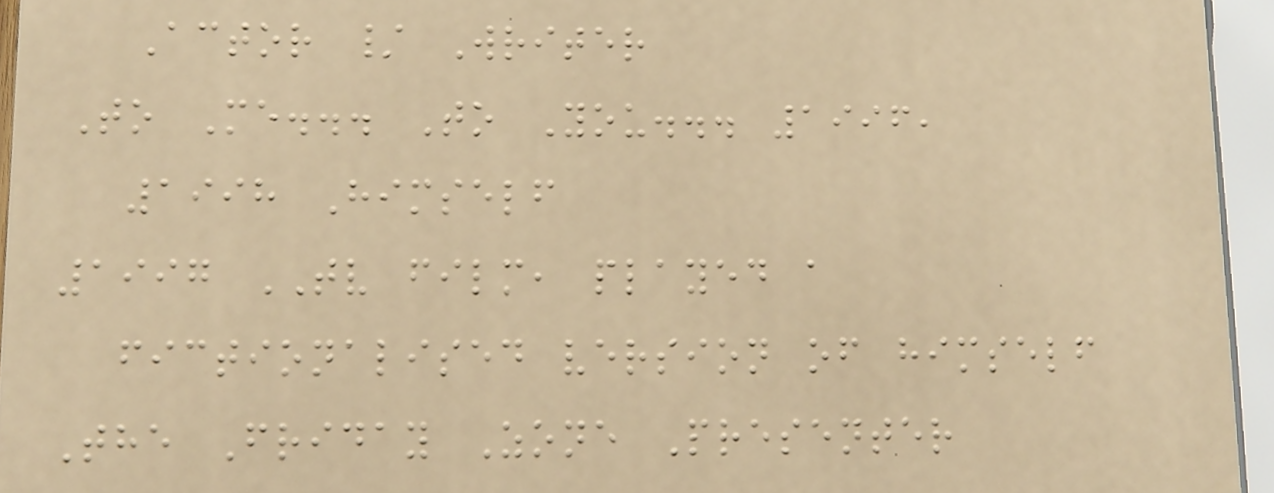Actor / Writer
To Me... To You... 1996,
1998 Himself
1997 TV film, played a
fictionalised version of himself
The Friday Zone Presenter
